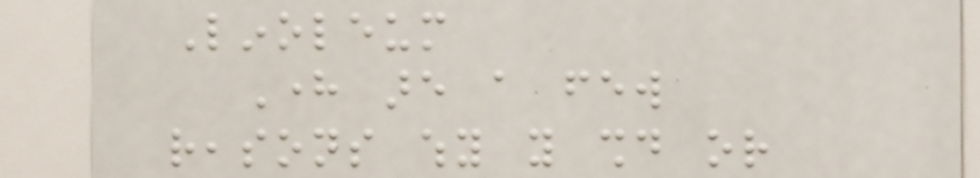Linoleum
Here are a few
reasons why you should or
